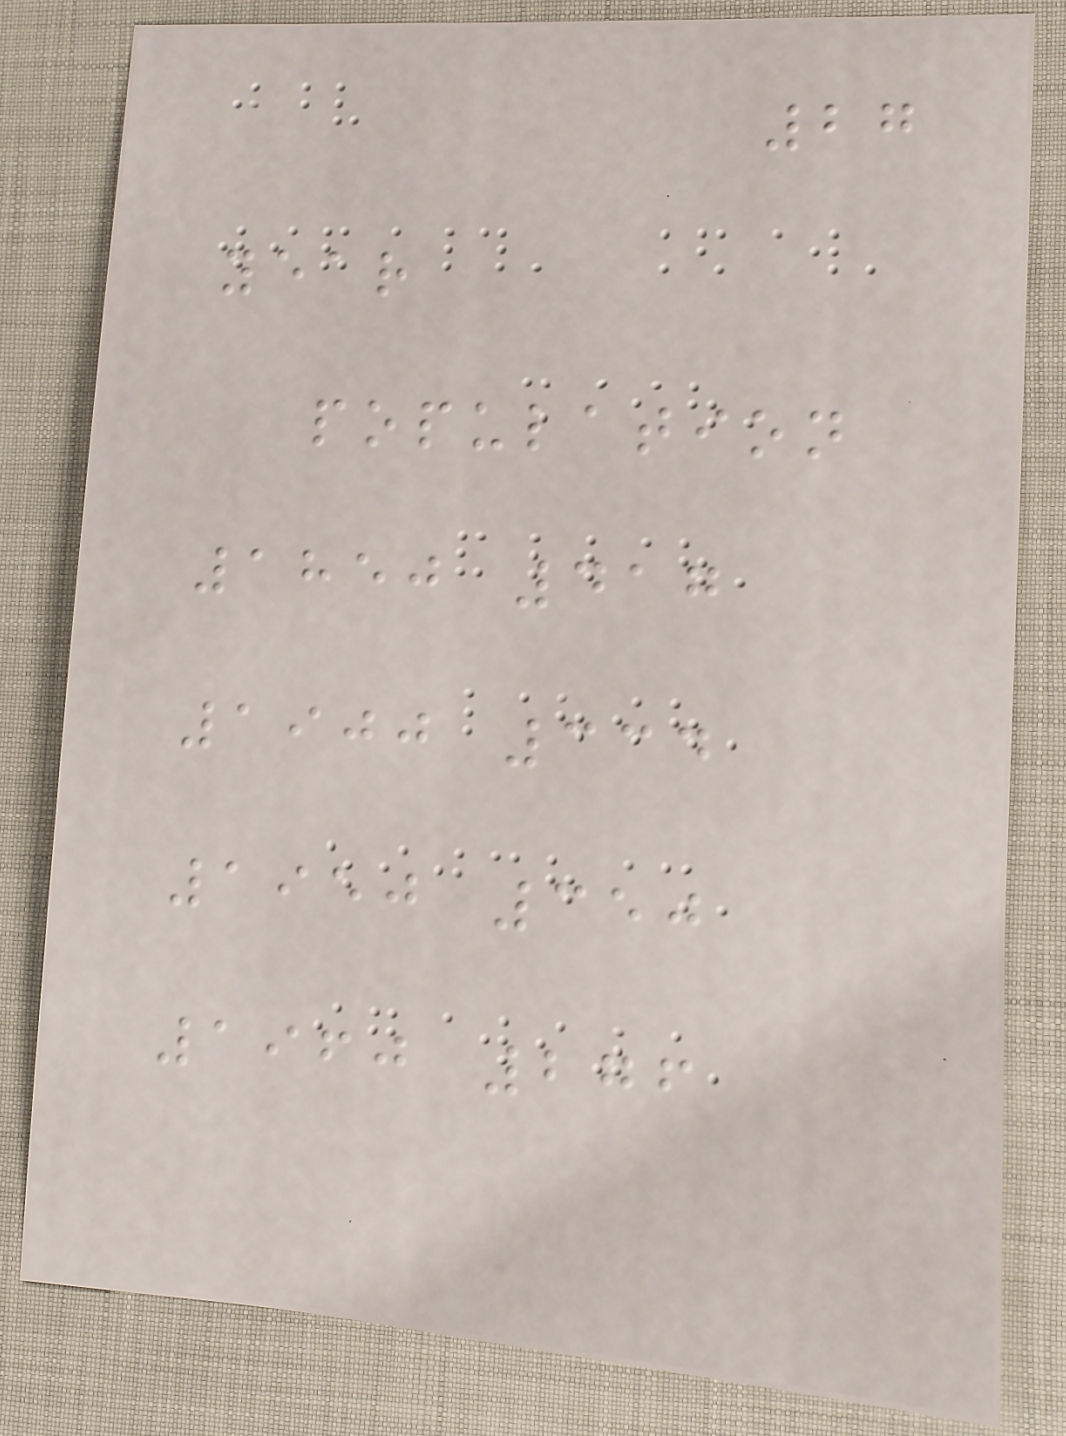27
year
population
1850 417
1900 334
1950 350
1960 276
